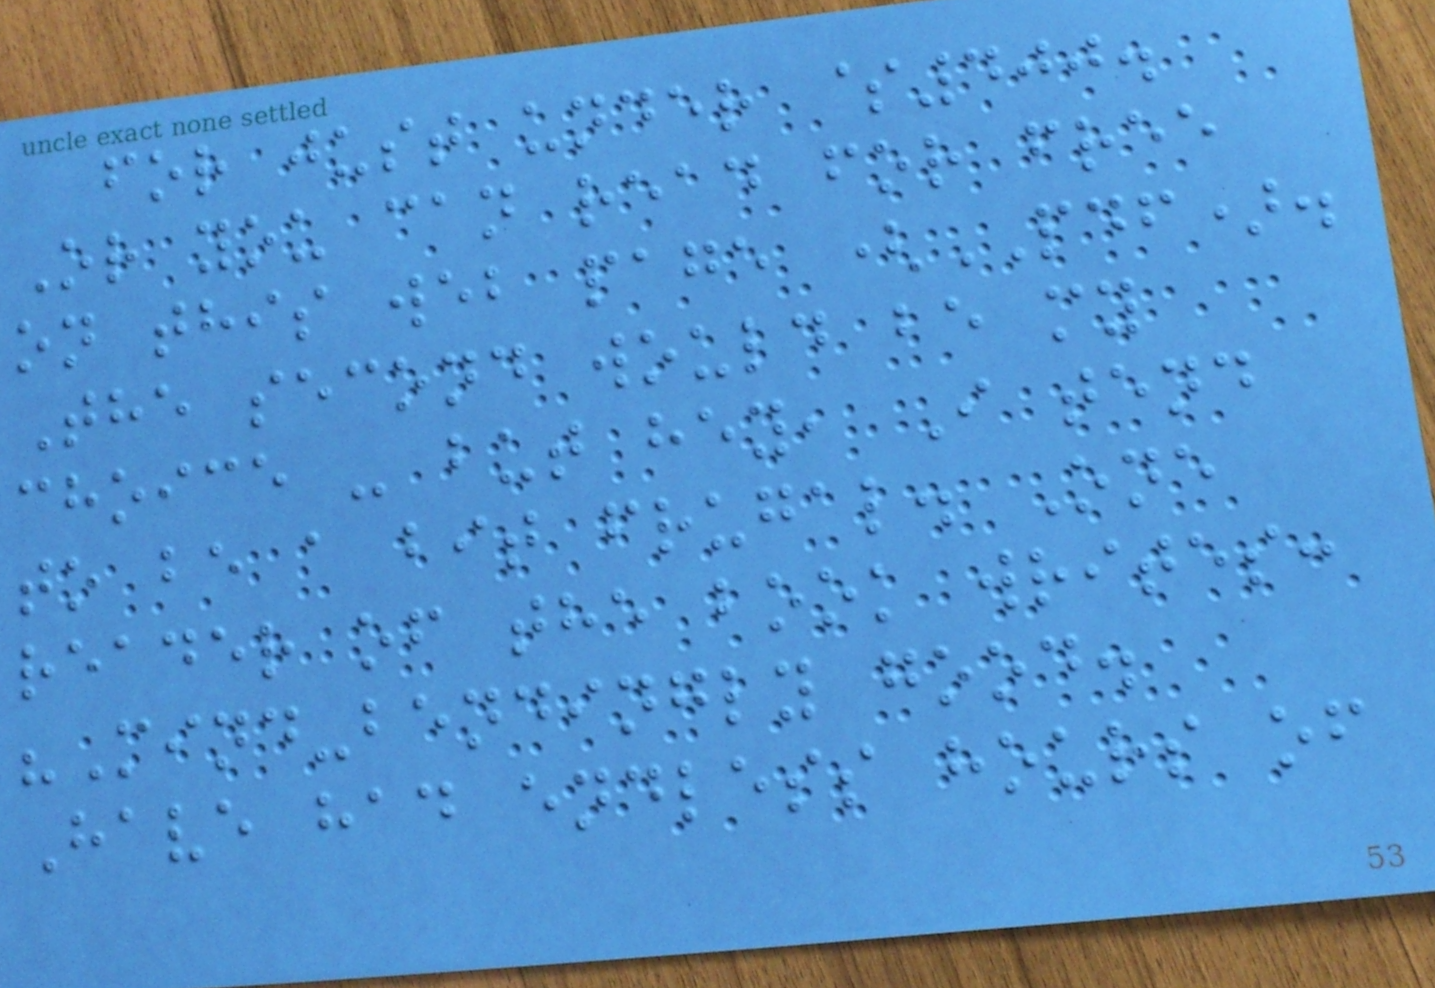for just under $400.
Or you can read for free
on this web page (PDF).
The second would be my
choice - but hey, I tend
to be a bit frugal. One
reader of the book writes:
"Mind-bendingly good.
Have had endless hours of
